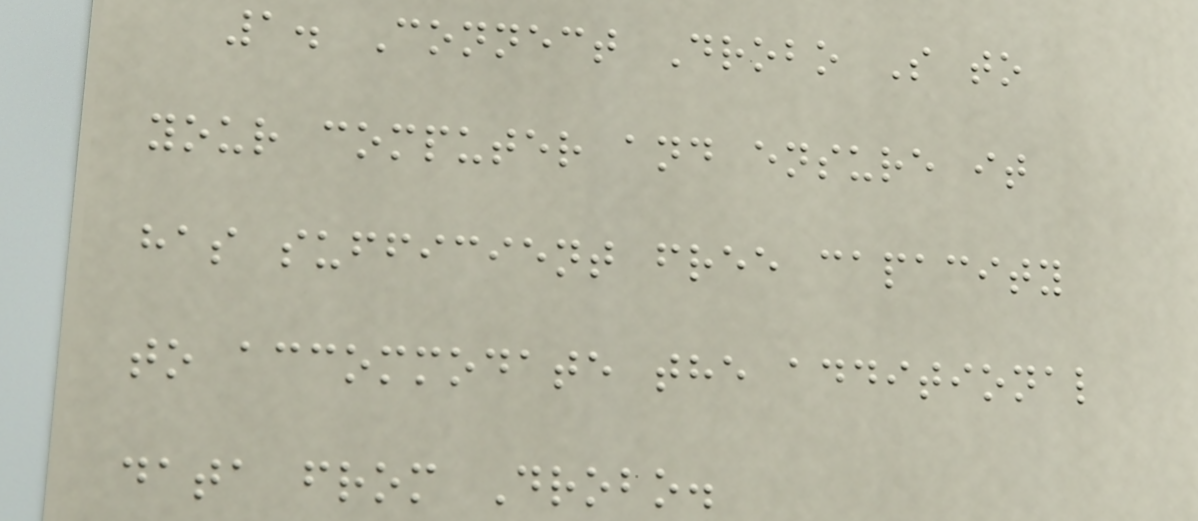1. Connect Drobo S to
your computer and ensure it
has sufficient free capacity
to accommodate the additional
data from Drobo.
